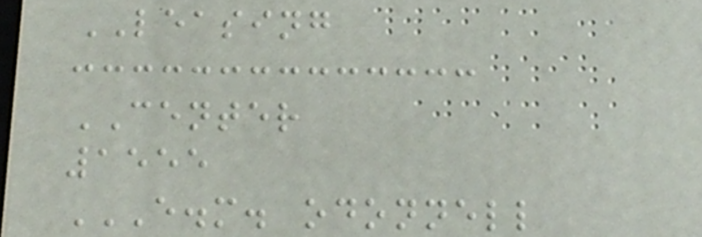LEASING
CENTER
1555
E.M. ODONNELL
